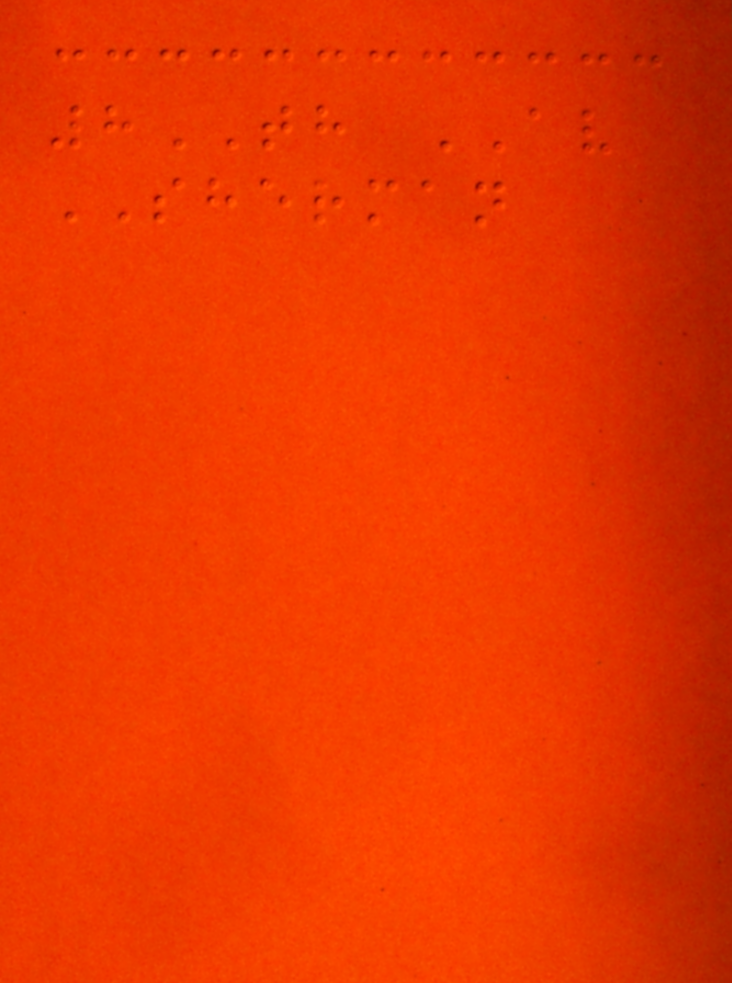8TH AV
SHERMAN
